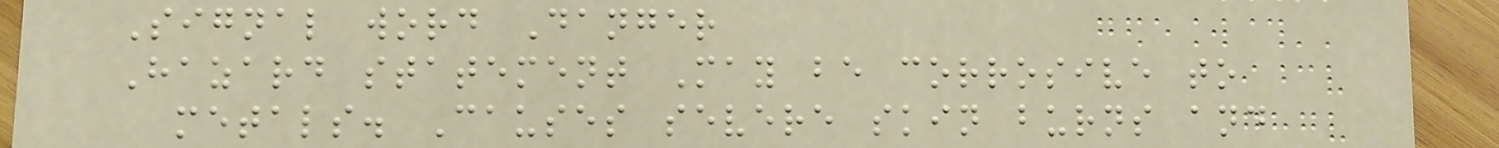Signal word Danger
Hazard statement May be corrosive to
metals. Causes severe skin burns and
